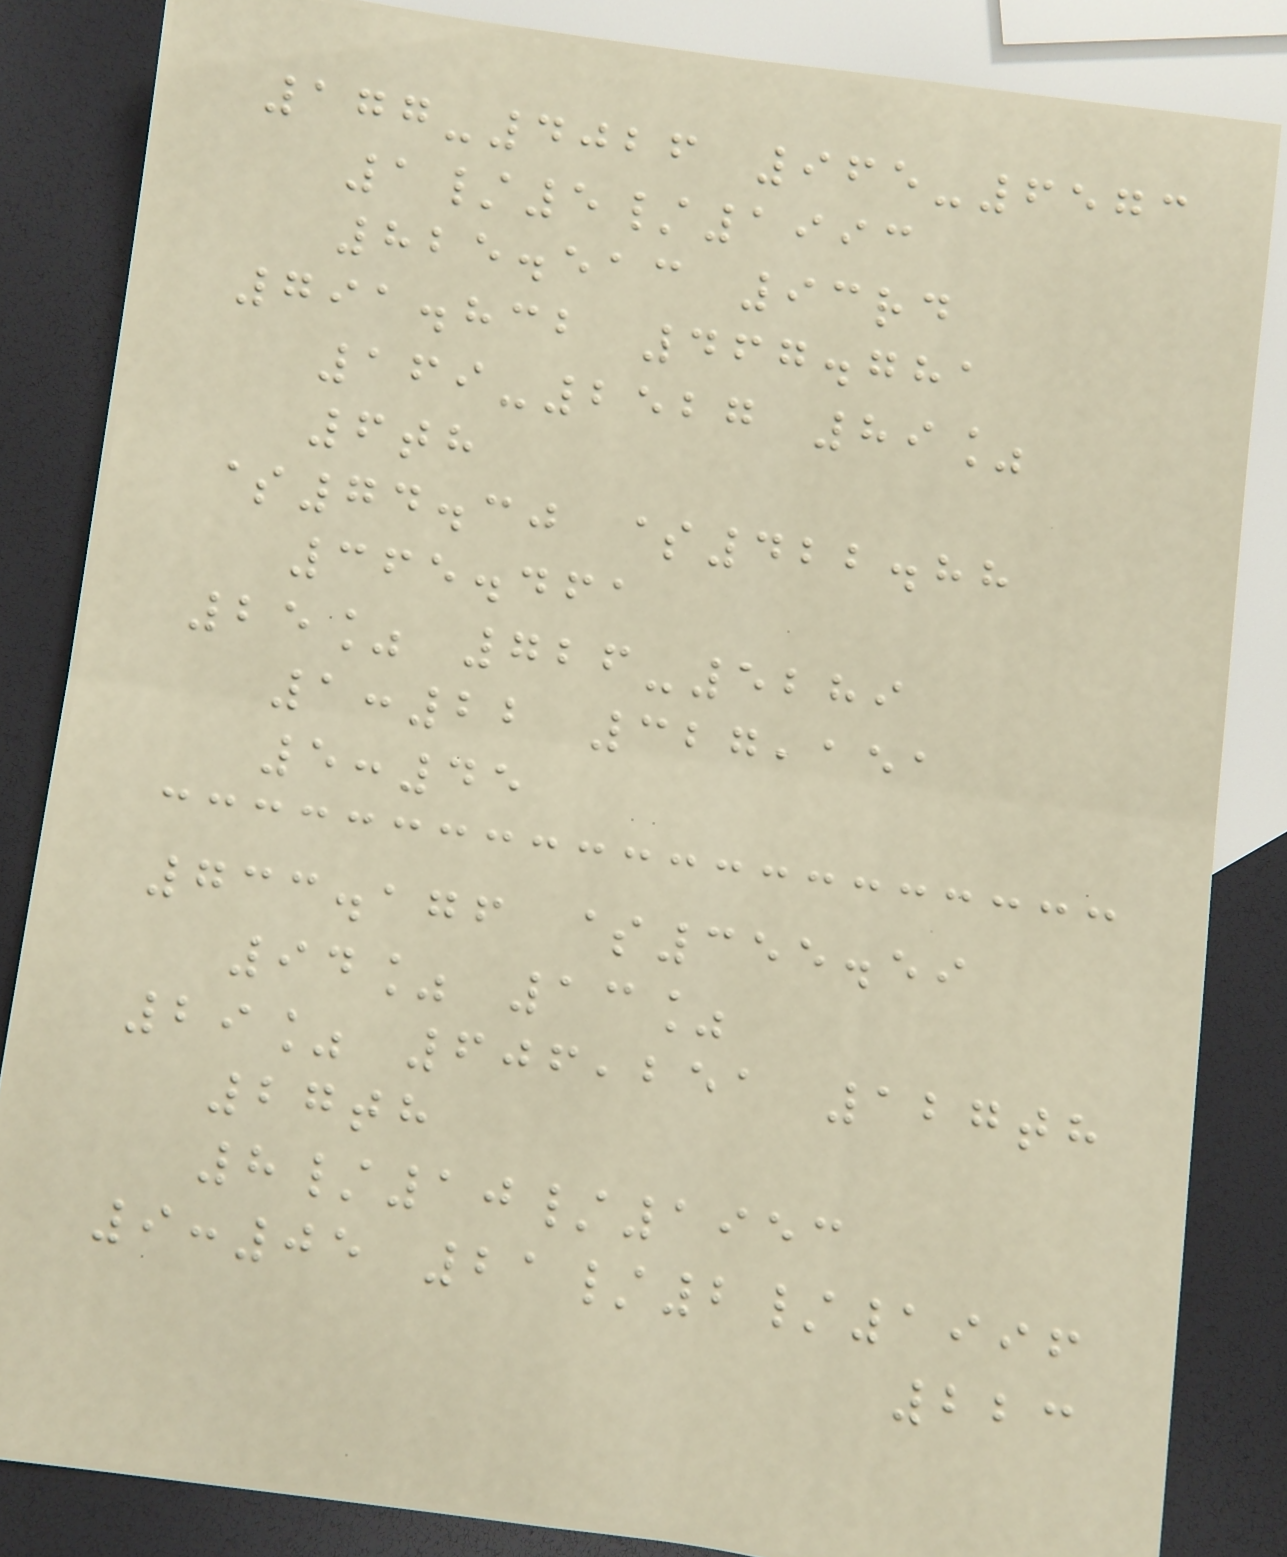177-4026 965-6573
1/5/1993
825.513 93rd
791.832 467.781
169-2527 89%
6th
$74.30 $422.88
365.461
25% 726-5289
1:22 327,151
5:45
733.176 $355.59
94% 13%
29% 606,251 127th
27th
8/10/1953
9:05 21/2/1996
223
